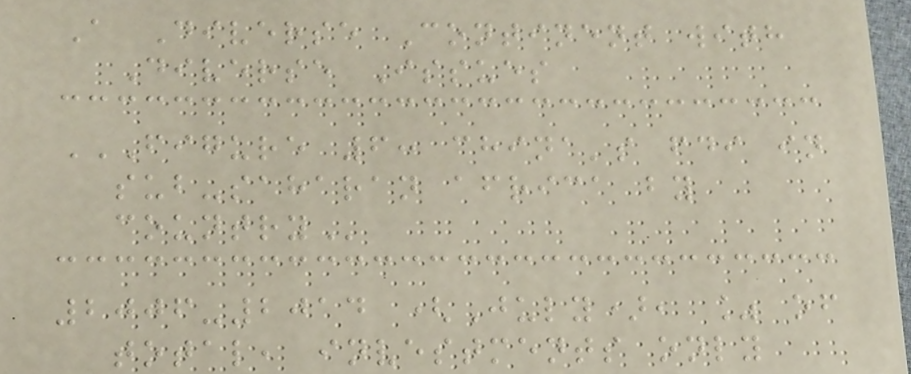A Diverse Continent with
Diverse Issues
FIGURE 6: CHINA'S FDI IN
SUB-SAHARAN AFRICA BY
COUNTRY
2006-2014 (July), % of
total, investments only
